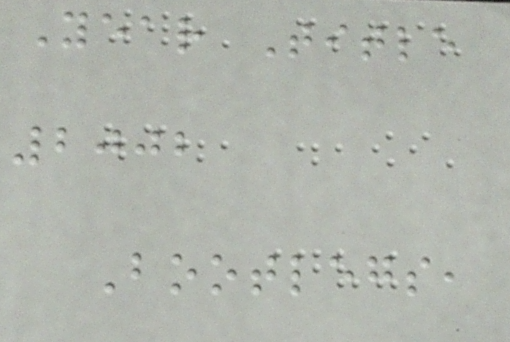Year Title
2002
Bootlegs,
